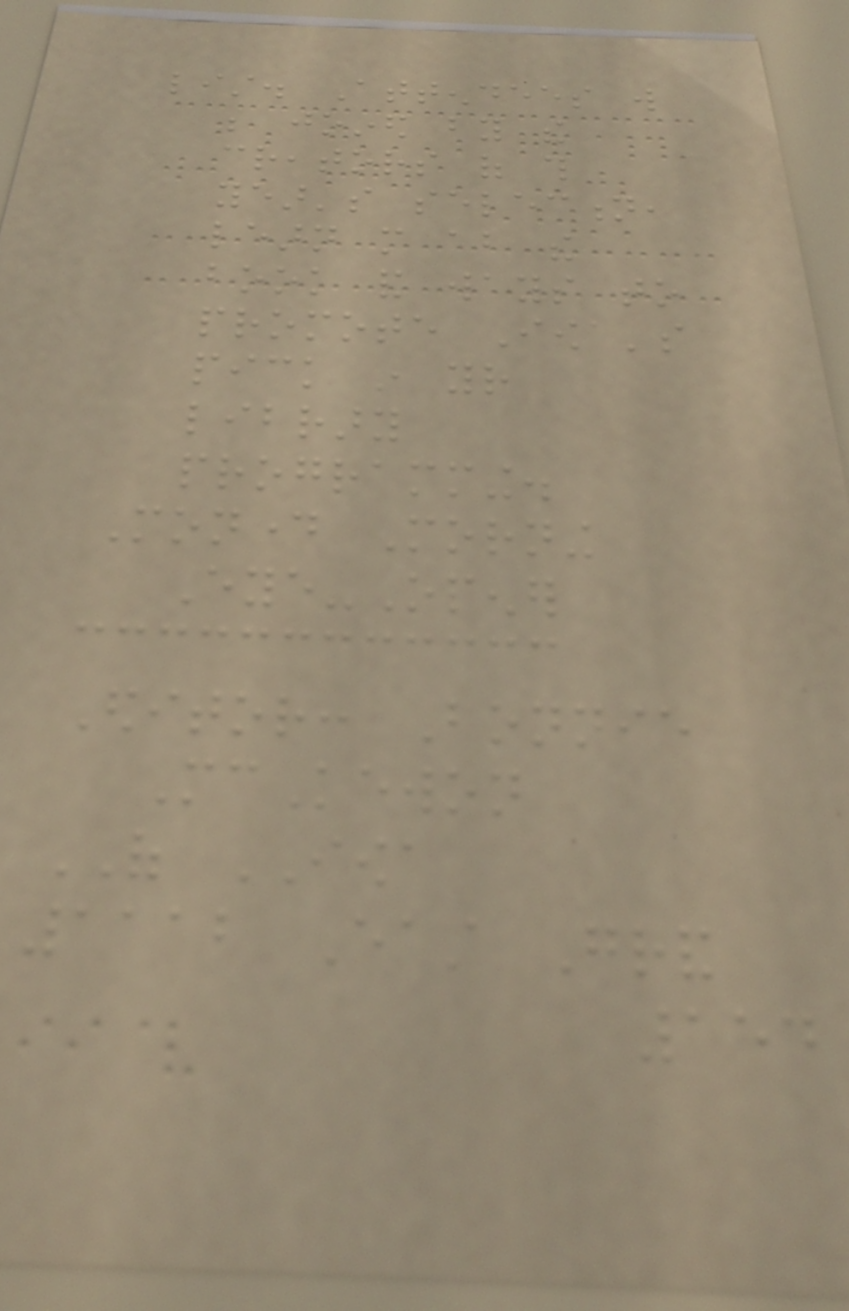list. Attendees will
be joined by the
creators of this
year's selection,
learn more about the
book and ways to
promote Iowa's
pick in your
library
programming.
Monday Morning
Eye-Opener
Editor: Bonnie
McKewon
OF IOWA
1112 East Grand
154
